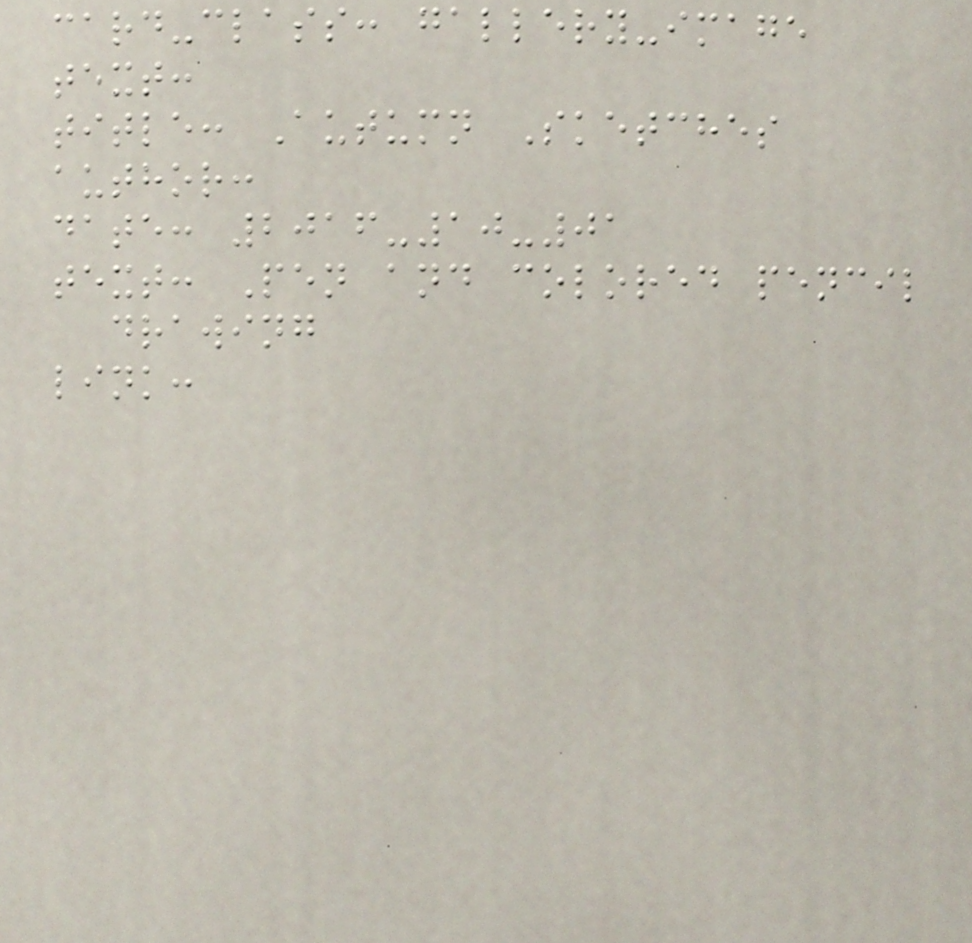card-class: gallery-image
text:
title: Autumn Sketches
author:
date: 2016-10-01
text: Pen and colored pencil
drawing
link:
